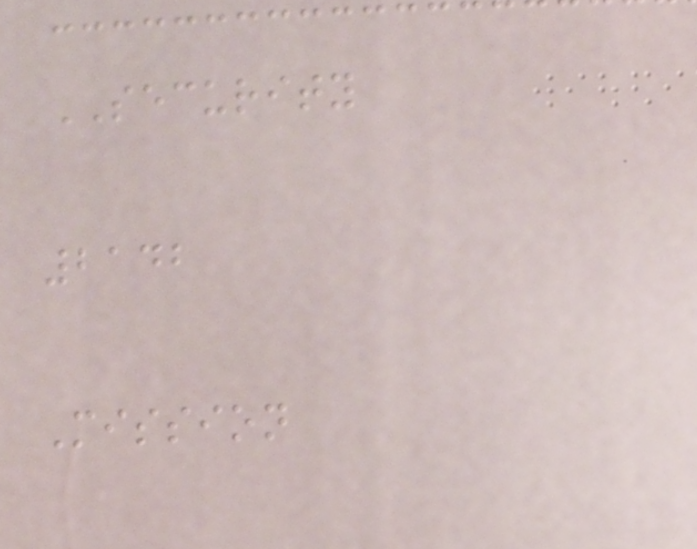SECURITY
2142
Mission
